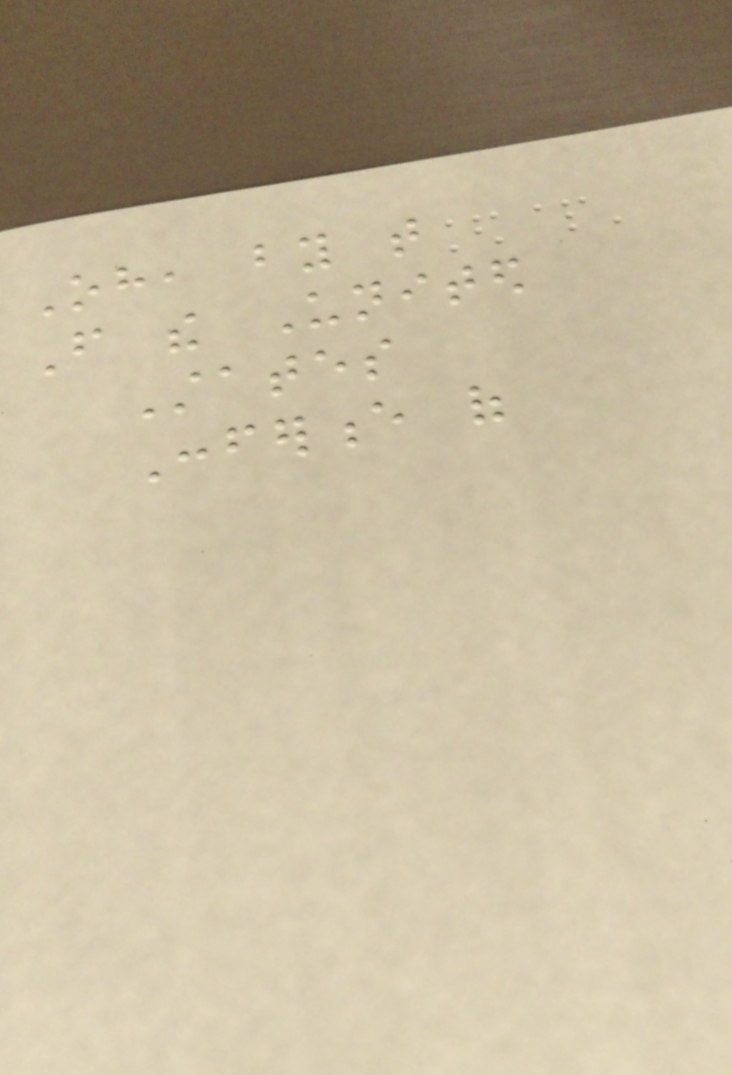Oh, by that
From the United
States
Conference of
